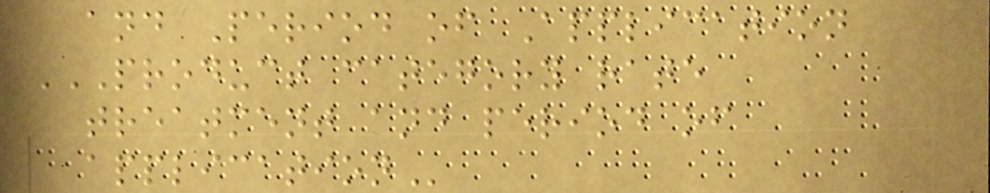and Period of Application
PRODUCT CATEGORY RATE
TREATMENT AND PERIOD OF
APPLICATION
